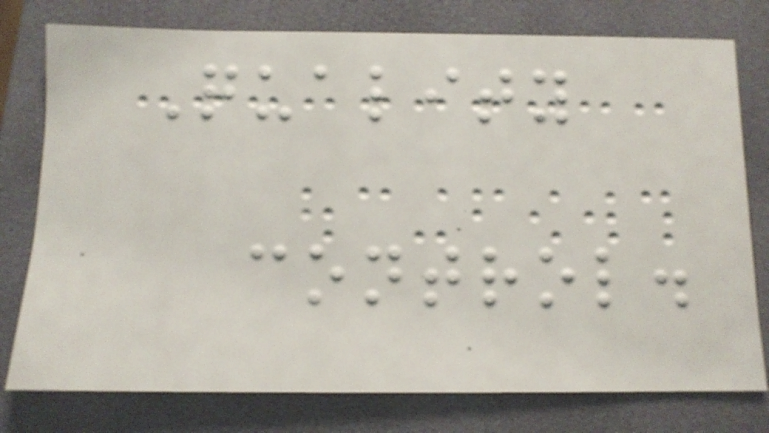Quality
control.
